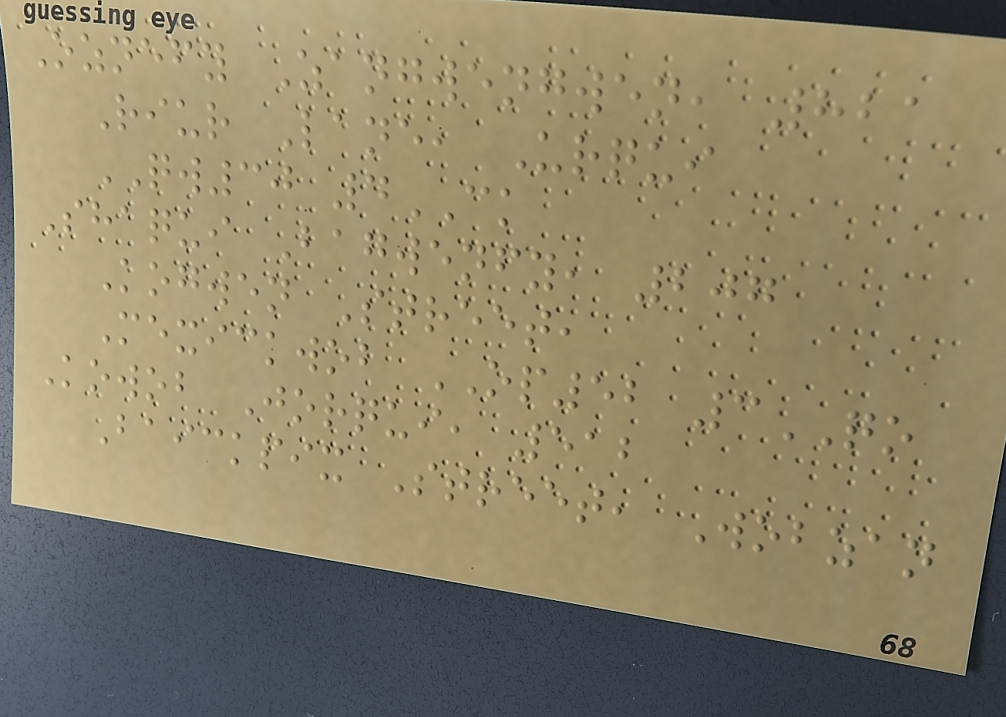Oznefy Zangwengwen, 821
Riur Lane, Urqui
QW30 4CK
Shaqui Bagwenfy, 207
Kogwen Street,
Mexickwob OP52 3QO
Kowob Jorqui, 512
Baickpix Street, Wobzan
